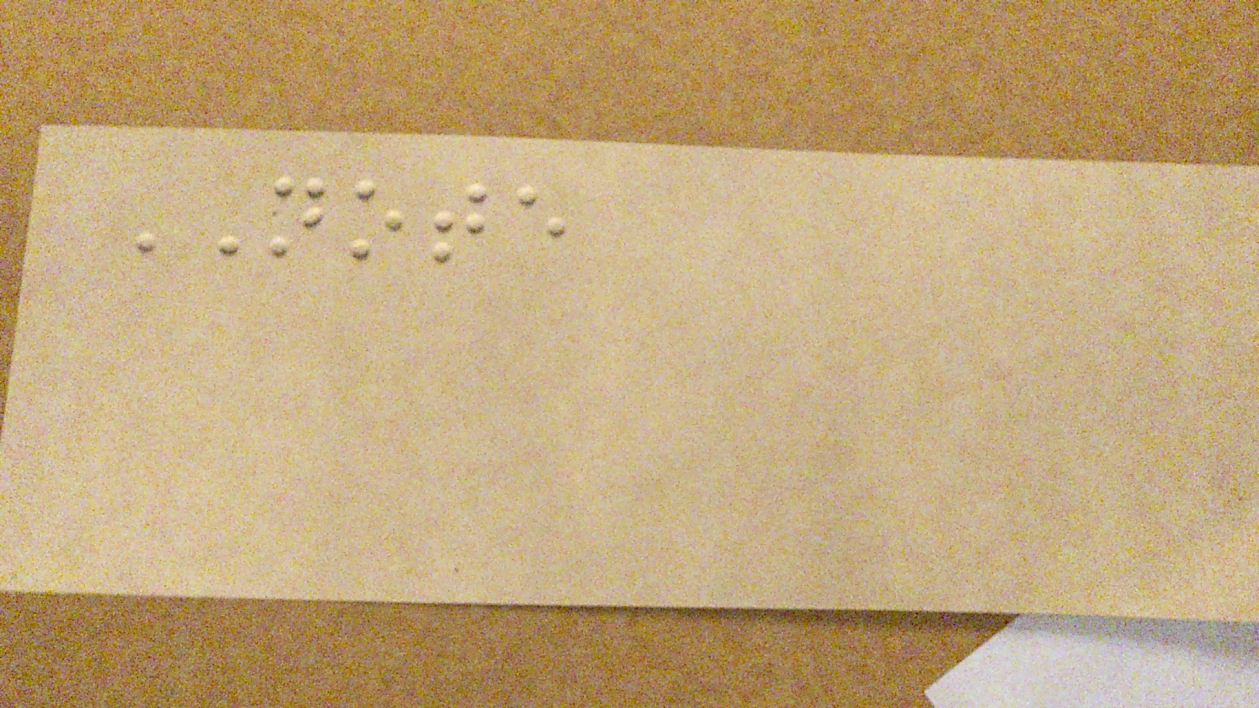NOTE
